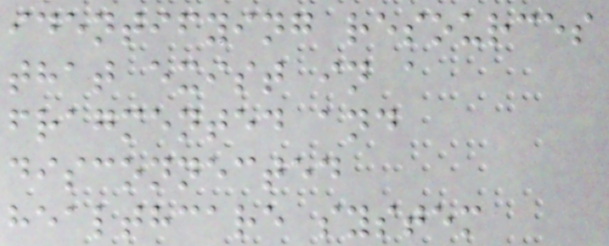identifying resources
that exist in a
fragmented and
disconnected
healthcare system
